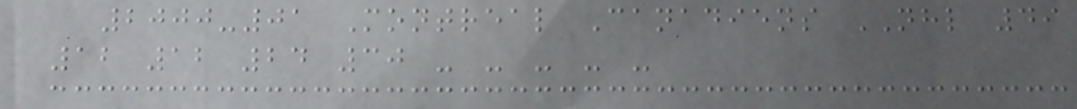2000-01 Montreal Canadiens NHL 49
12 12 24 30 - - - - -
